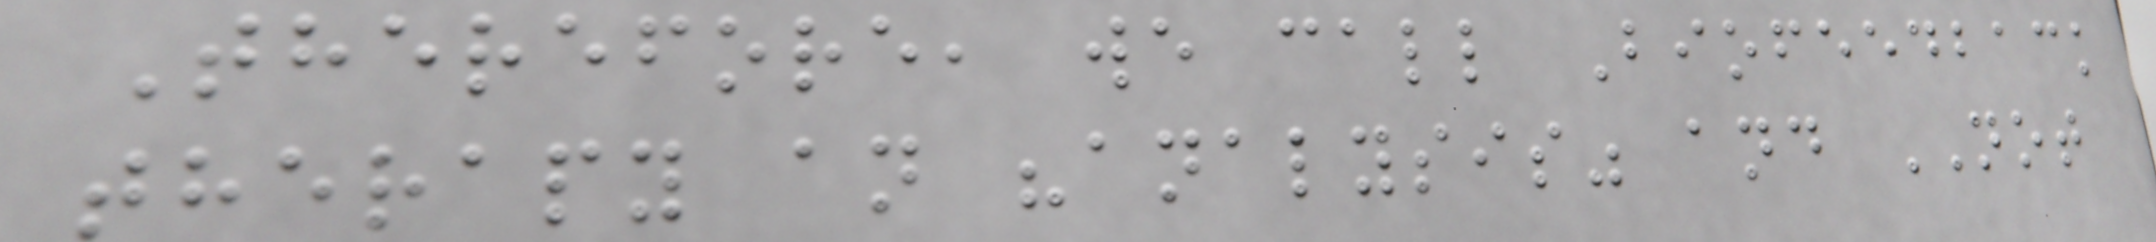Therefore, we call Biofeedback
therapy an "analysis" and NOT
